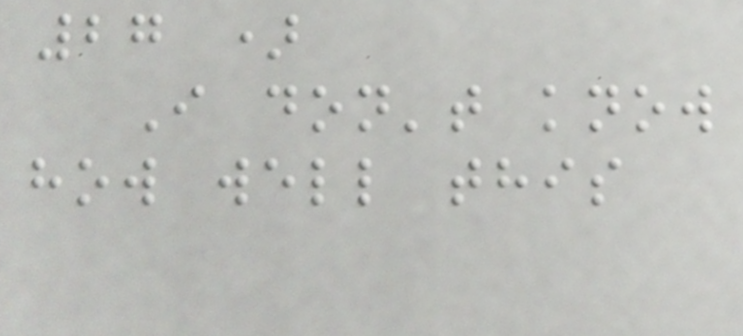27 )
I don't know
how well this
